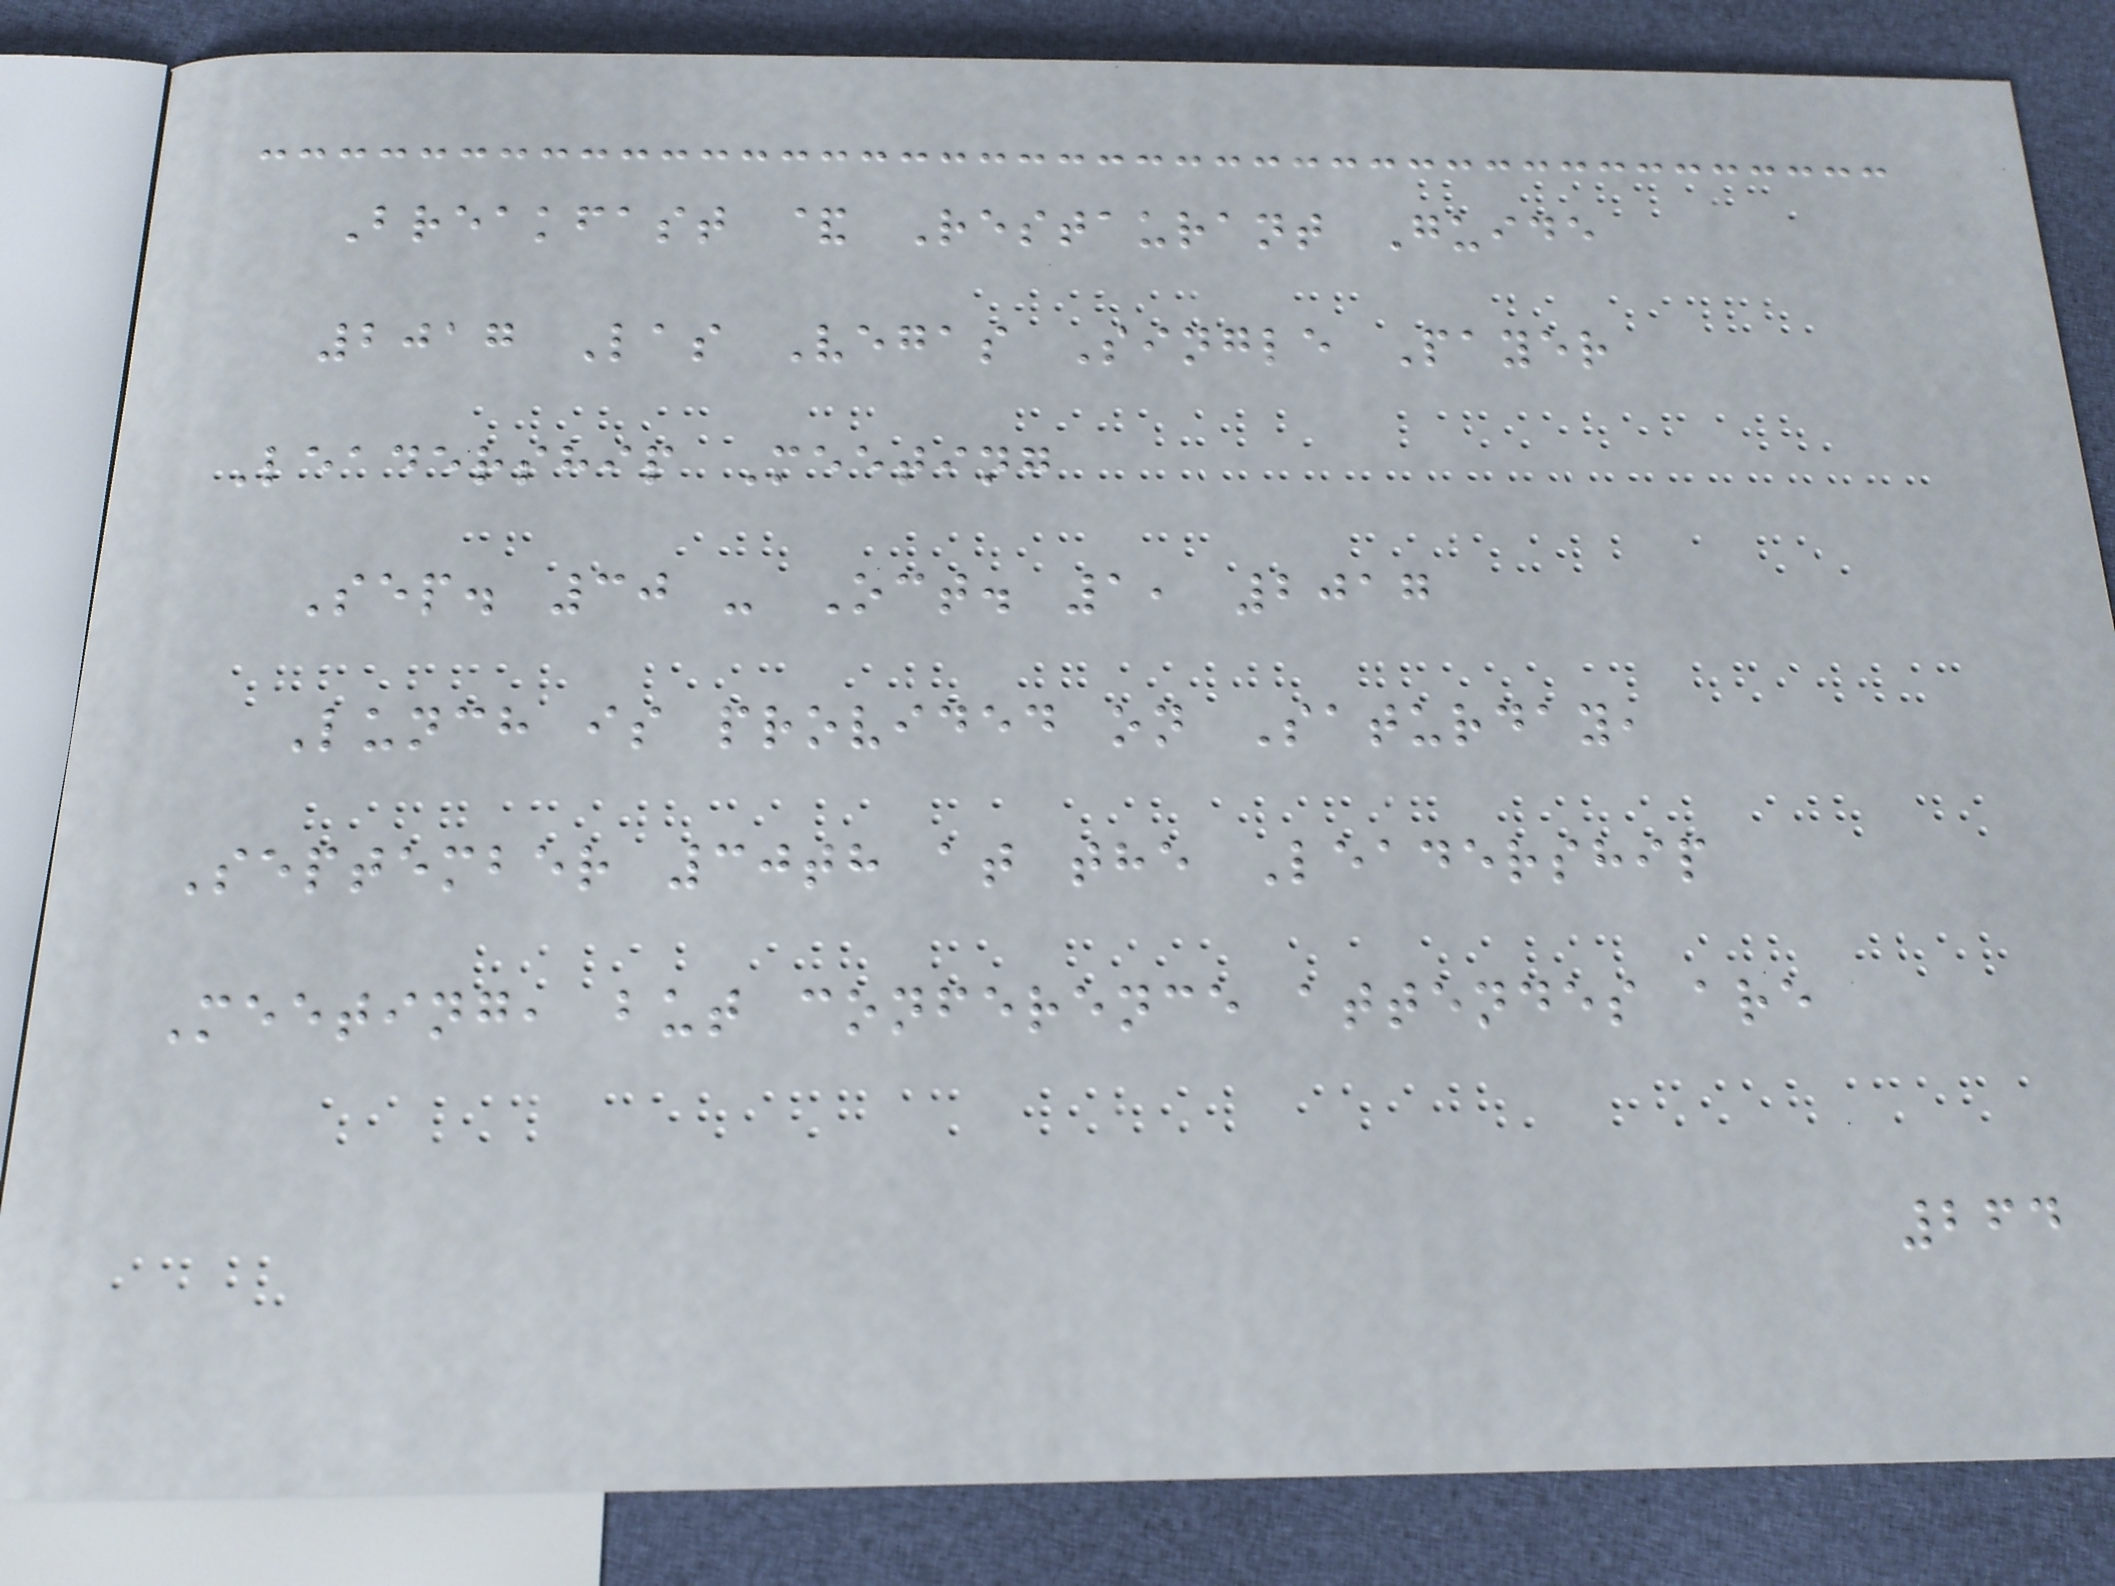Breakfast & Restaurant Guide
2017 Las Vegas Single Payer
Leadership Meeting
Sep. 30 - Oct. 1, 2017
Lunch is provided on Saturday,
September 30th at the Leadership
Meeting, but conference attendes are
264
